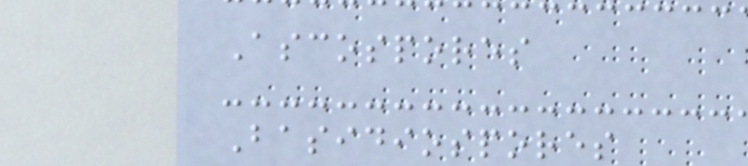Ascospores
Basidiospores
